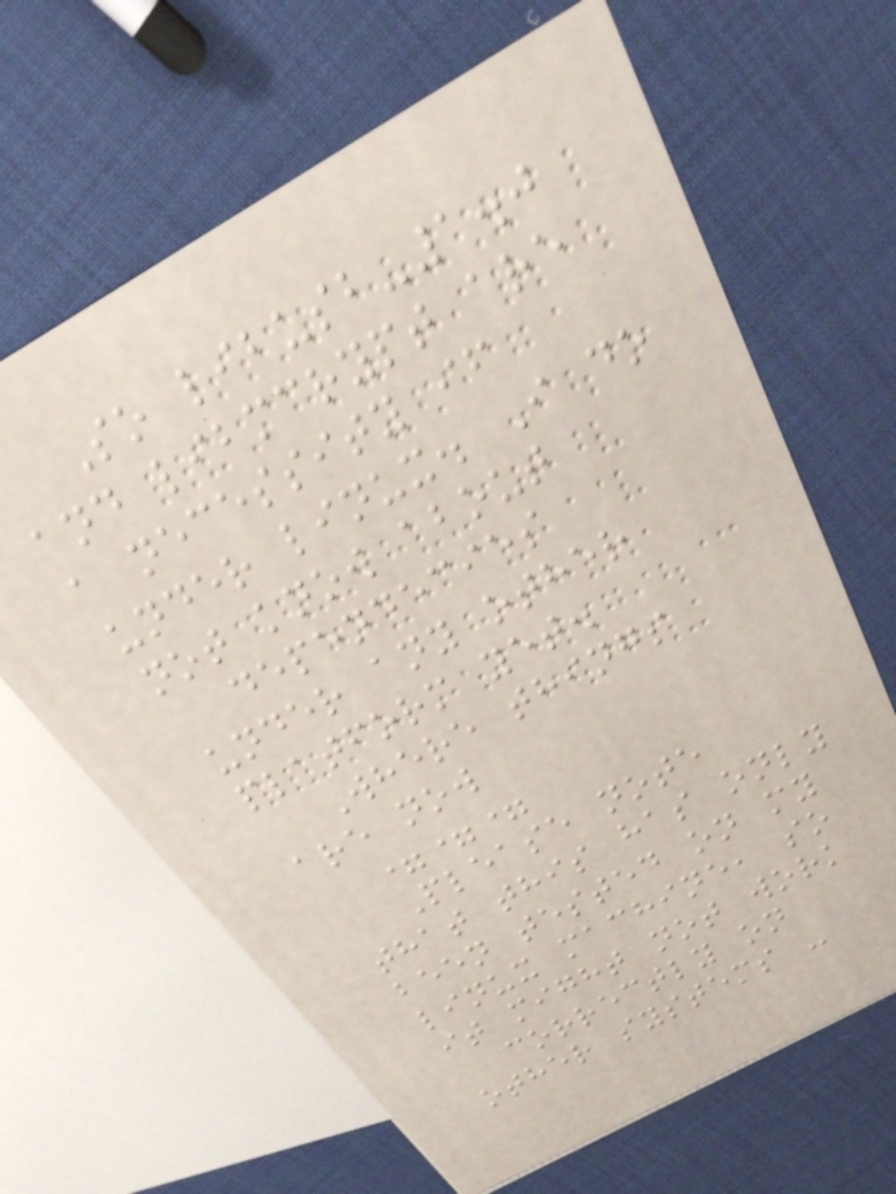So libusb-1.0
and libmcrypt are
a necessity if
under linux. I do
not know about
dependecies
under any other
platform yet.
Where things
are now
===
Please note
that this has only
been tested on my
linux machine, so
it might not work
correctly on
other systems -
